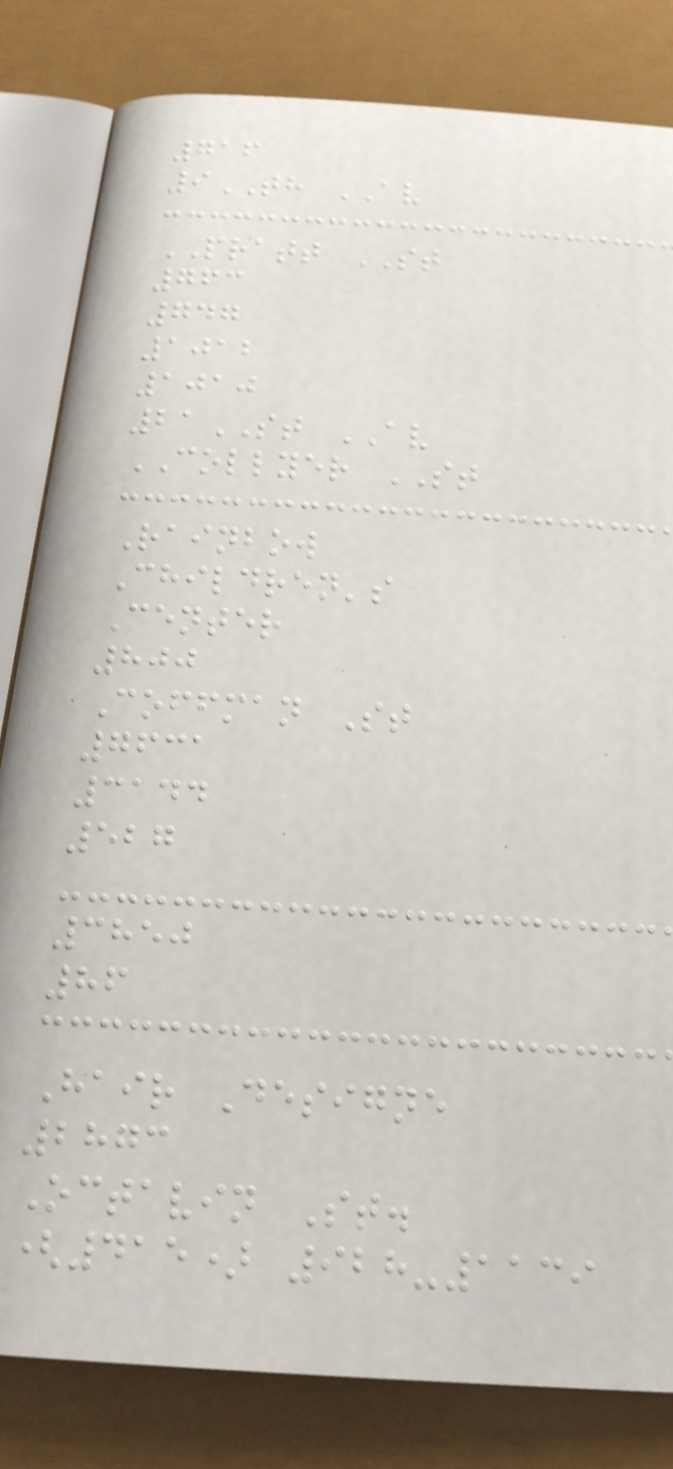716
9TH AV
PRATT ST
763
747
1012
1010
21ST AV
COLLYER ST
Rainbow
Children's
Center
800
Coffman St
7631
3144
527
3850
86
Hair Designe
2873
Octavin St.
(415) 928-1139
